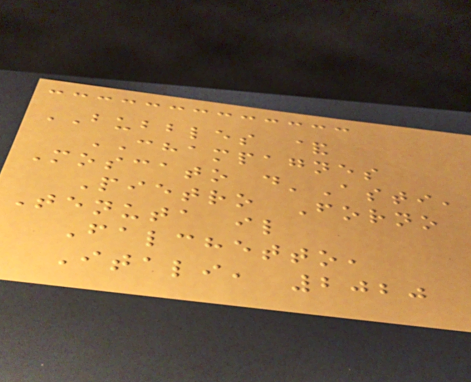BUBBLES &
CHAMPAGNES
Moscato d'Asti,
Pietro Forno
Tenuta il
Falchetto,
Itali, 2020
